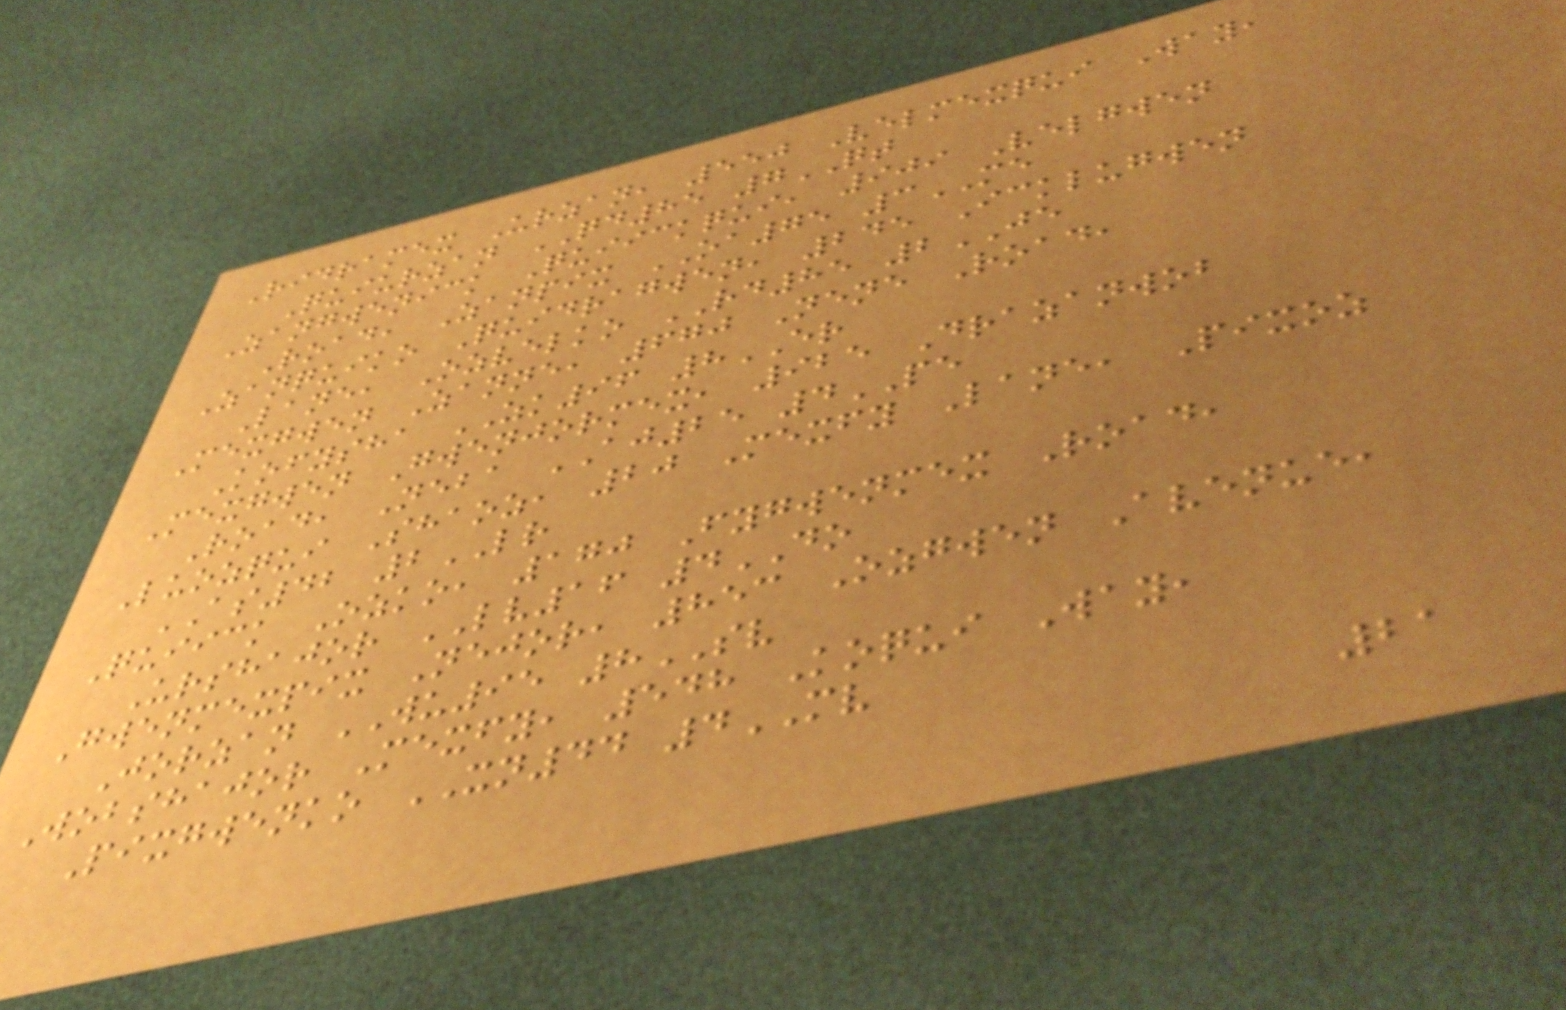Ridramex Urzan, 550 Velmexqui Way,
Quiurzan QD85 7QT
Zangwenick Quiickqui, 909 Velgwen
Road, Zanpix OA75 3ME
Zanquiko Quidragwen, 245 Icklugwen
Lane, Ozvelko RD85 2JE
Mexgwen Zanne, 670 Nene Road,
Kofysha ZK96 8ER
Mexgwen Gwenjormex, 925 Drazanwob
Road, Neba AJ25 4PE
Luozqui Shaoz, 20 Mexfy Lane, Pixoz
AS42 2LR
Quiick Ozko, 170 Fygwenmex Road,
Urshajor LV16 4DO
Gwenmexpix Nejor, 853 Ozgwen Avenue,
Jorzan WU95 8SV
Wobshajor Mexfy, 548 Koqui Way,
Pixgwenko XN44 4MV
21
